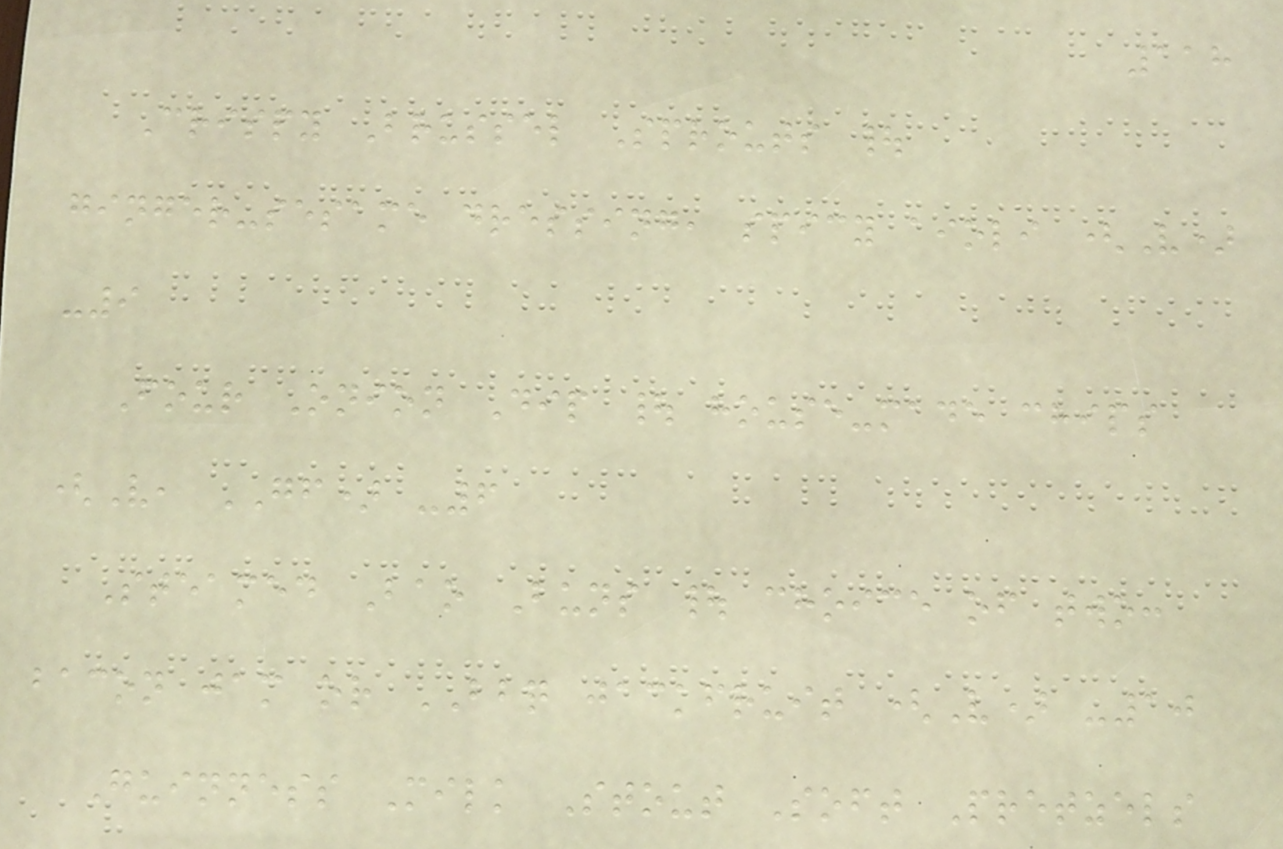118
Crispy Brussel Sprouts |
ginger-sesame dressing, spicy aioli (V)
-9
Four Onion Dip | house-made chips
(V, GF) -6
Steamed Bao Buns | choice of two:
bacon jam or BBQ jackfruit (V) -10
Guinness Milk Stout Soft Pretzels
